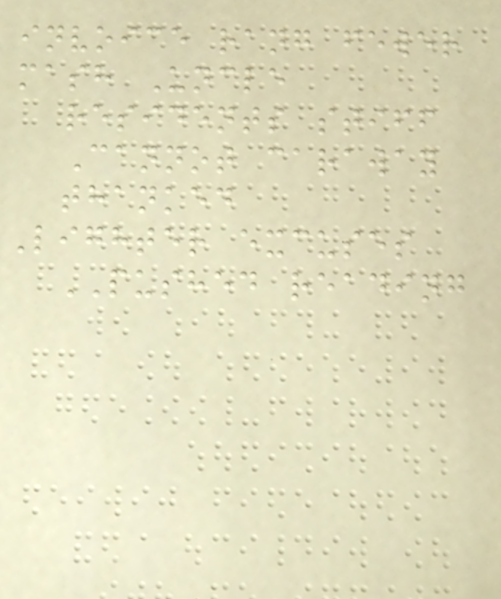invoice rang fewer
mash Uncle
residents stiff
Cannot caraway
thanked
Lighter excuses
PUSHED reading
